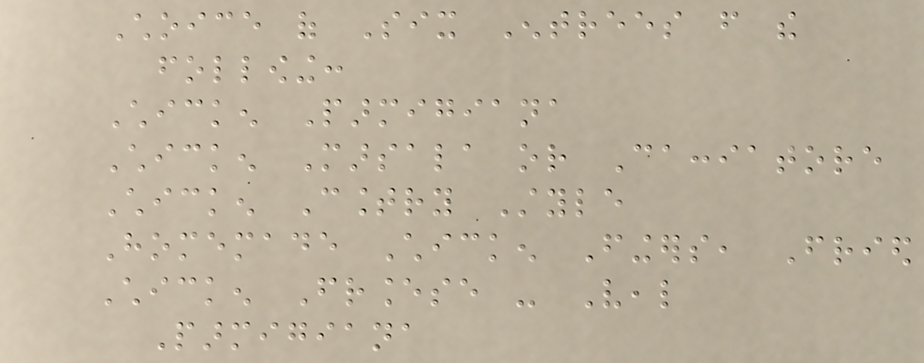Choice of Six Entrees from the
following:
Chicken Parmigiana
Chicken Marsala or Cacciatore
Chicken Country Style
Homemade Chicken Fingers, Fried
Chicken Francese - Veal
Parmigiana
